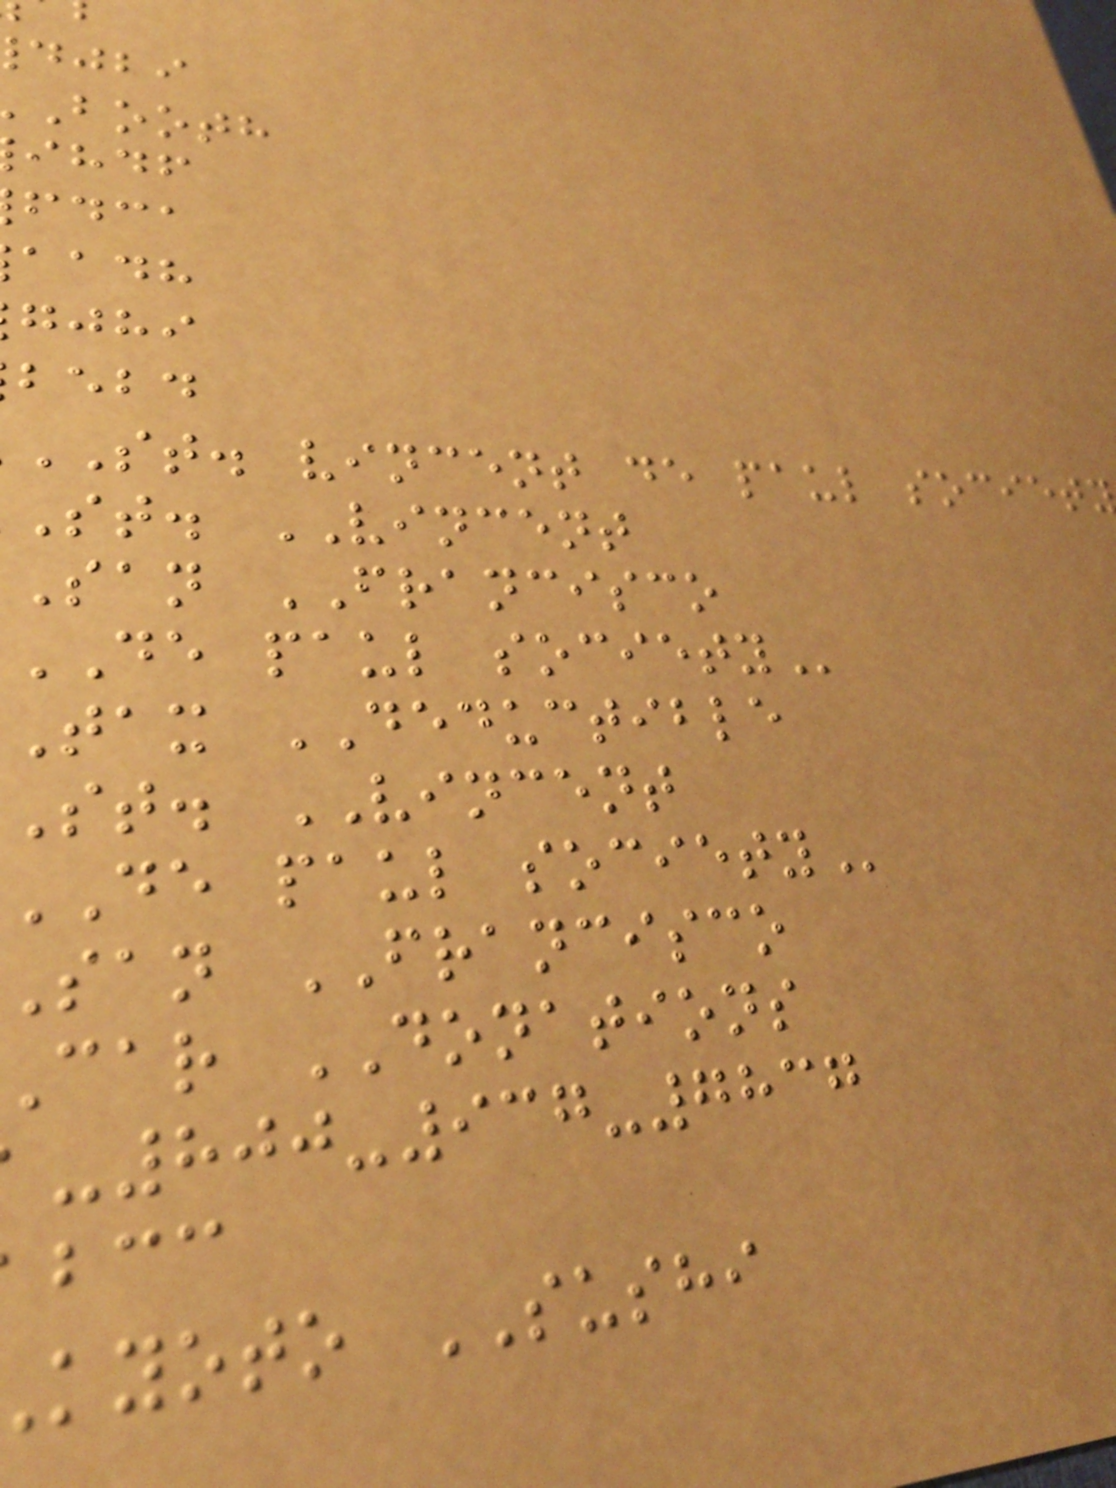djbi
booth
ihdf
fdca
aadh
gjhi
bebd
ST. vincent de paul
st. VINCENT
san FRANCISCO
DE paul
tax DEDUCTIBLE
st. VINCENT
de paul
san FRANCISCO
car DONATIONS
-800-937-7837
kyoto SUSHI
